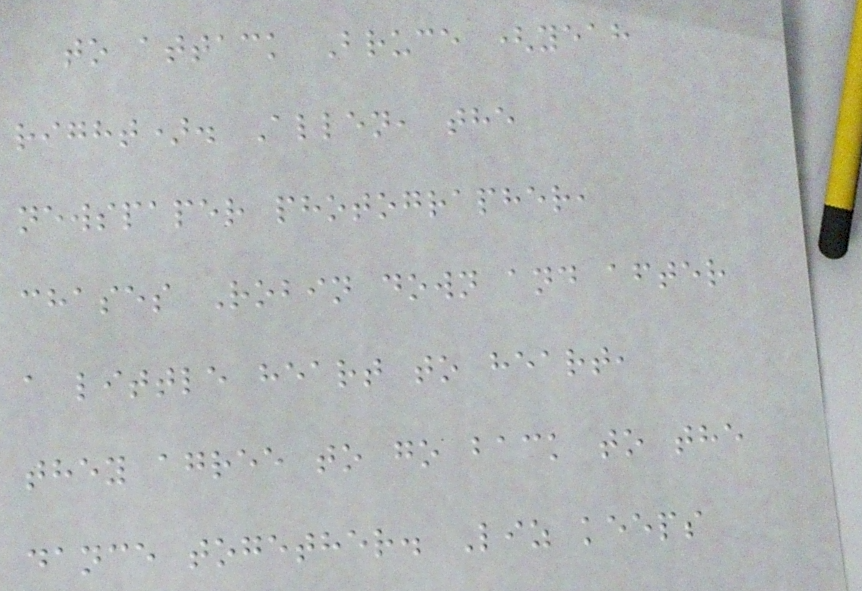to attack Bruce (yeah
right). Allen, the
newspaper photographer,
chases Robin down and after
a little heart to heart,
they agree to go back to the
dance together. Liz keeps
